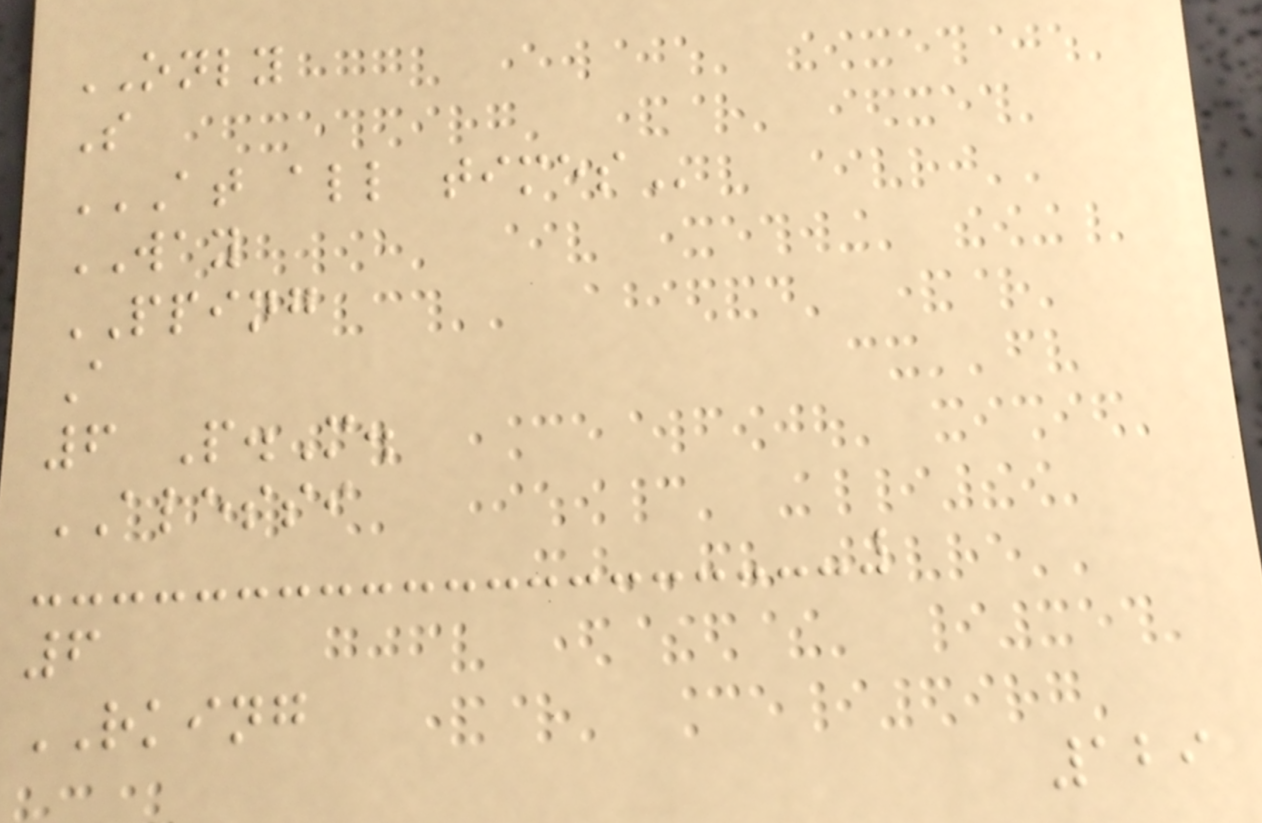ONLY
S
AT ALL TIMES
WAY
PPING
A
6 P.M.
ALESSI
6
RKING
129
